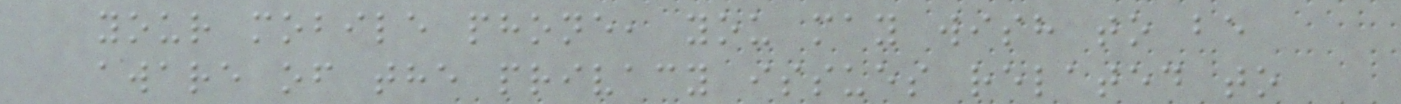your mobile phone, you may wish to be
aware of the privacy issues related to
